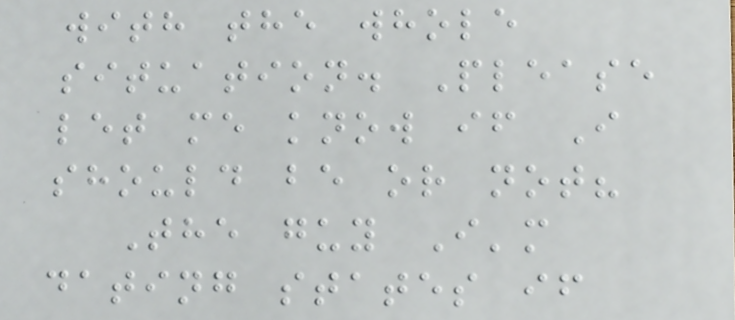with the whole
situation. Please
let me know if I
should be or not?
The guy I'm
dating states if
